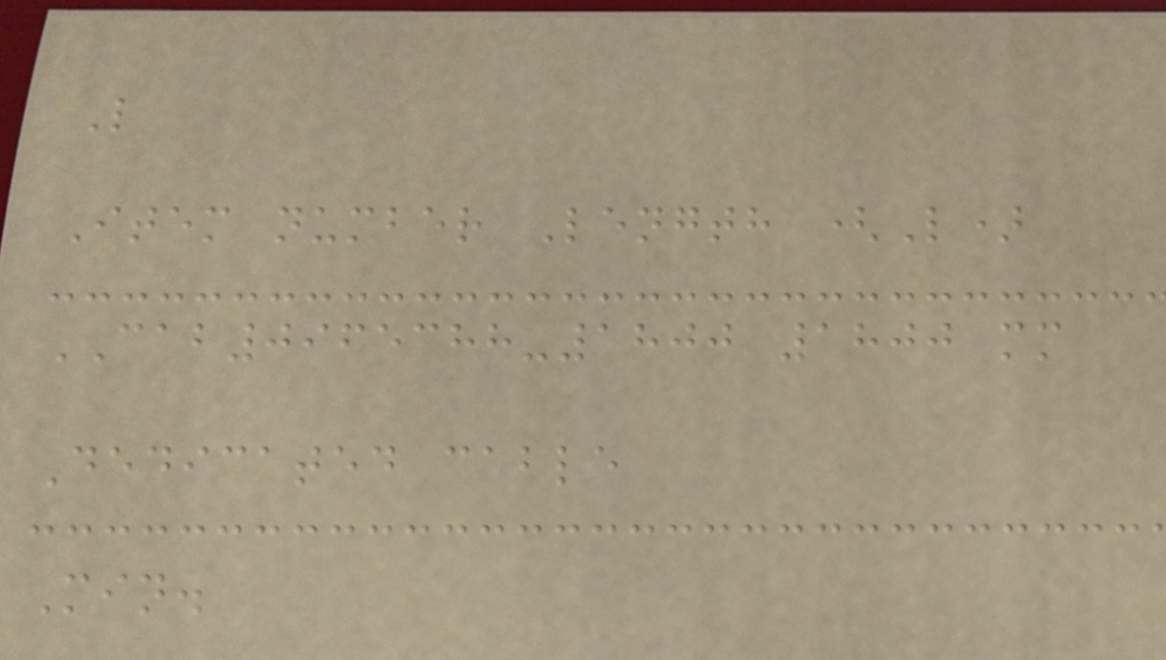L
Item number Length (L)
CAB0965388-1800 1800 mm
Dedicated cable
Min.
